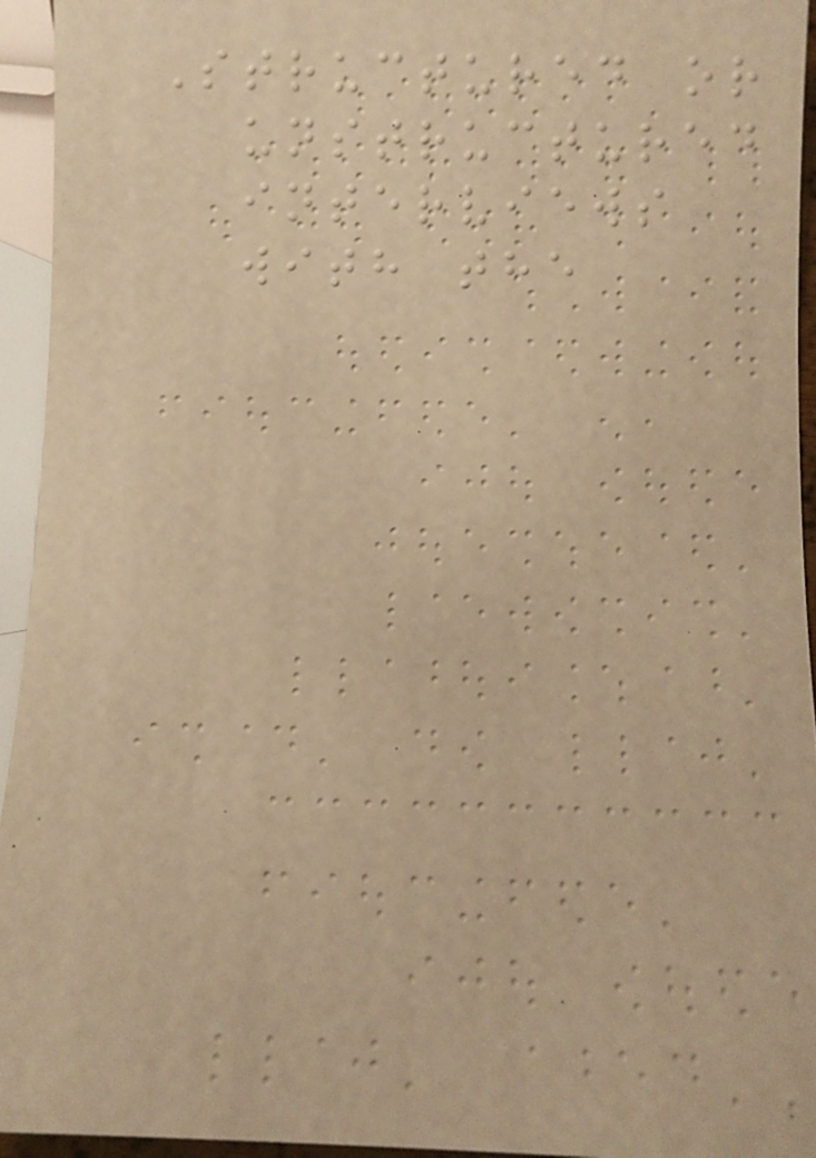Structured or
unstructured
interviews
with the
